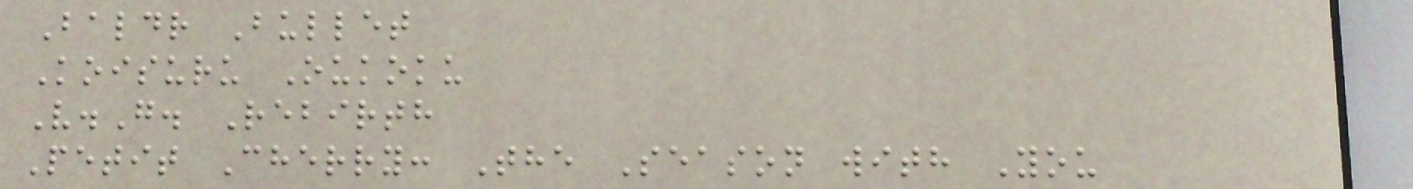Baldr Bullet
Koisuru Oukoku
V.G. Rebirth
Petit Cherry: The Season with You
